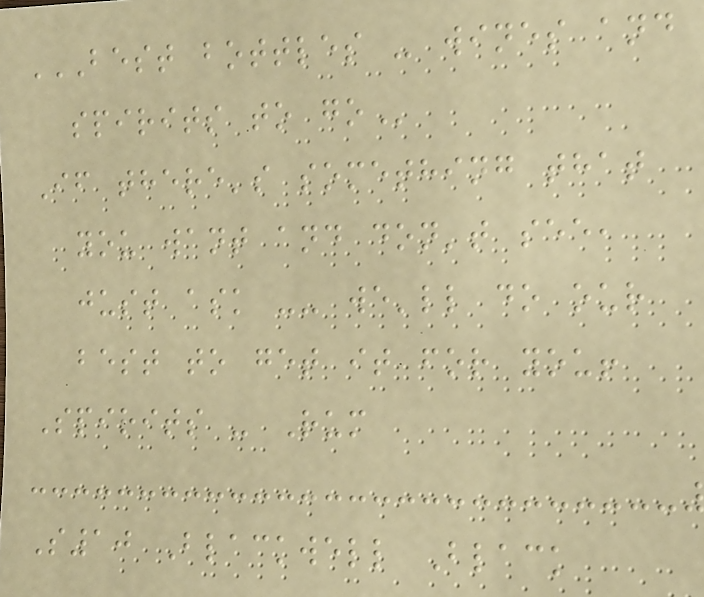BEST BOTTLES - WINES AND
SPIRITS TO GO
If there's something that
you want and don't see,
just ask -- we'll do our
best to get it for you!
Spirits - Rum
S10 Blackwell Black
